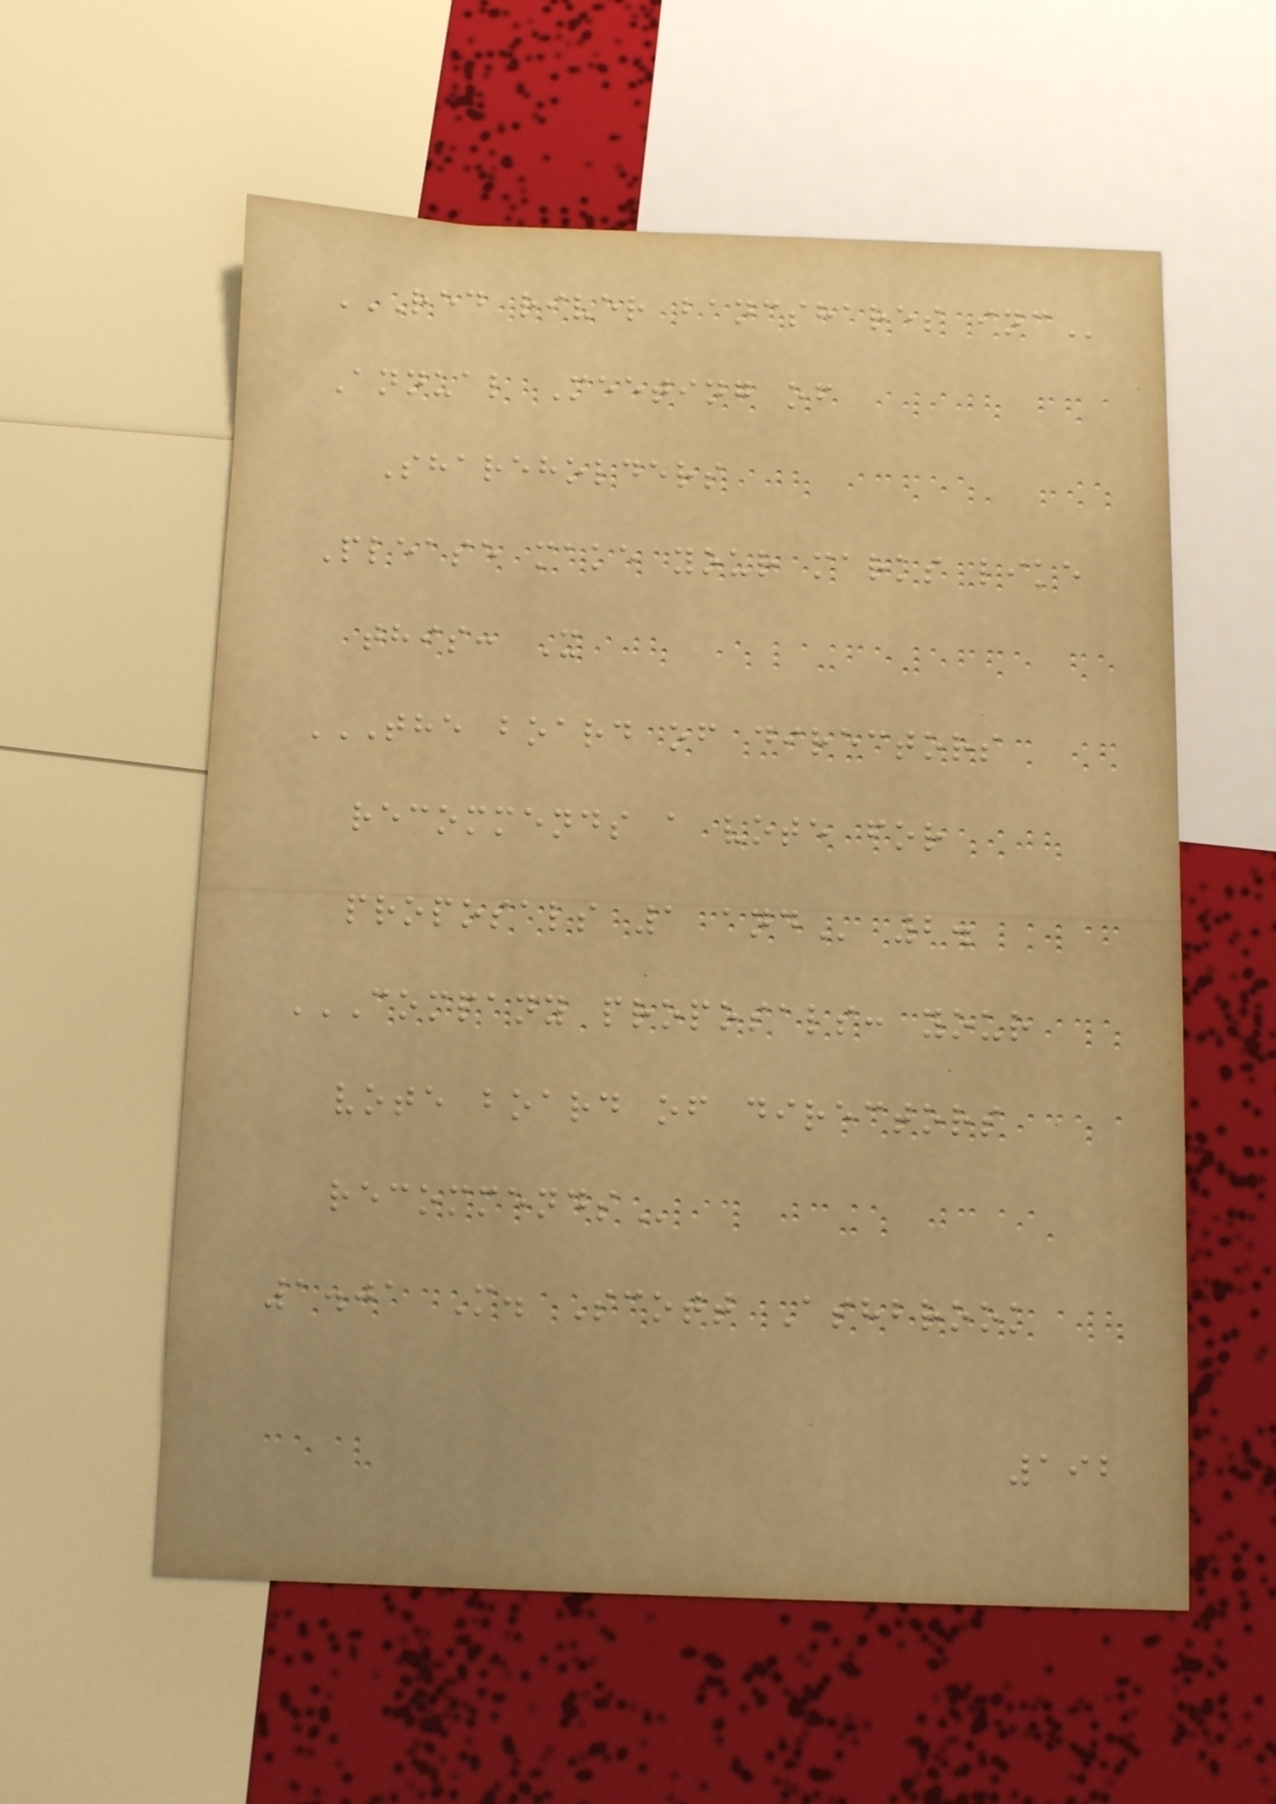RED RIVER BANCSHARES INC
Annual Meeting of
Shareholders
Please make your marks like
this: X
THE BOARD OF DIRECTORS
RECOMMENDS A VOTE FOR
PROPOSALS 1 AND 2.
COMPANY PROPOSALS: YOUR
VOTE BOARD OF DIRECTORS
RECOMMENDS
1.01 M. Scott Ashbrook
192
